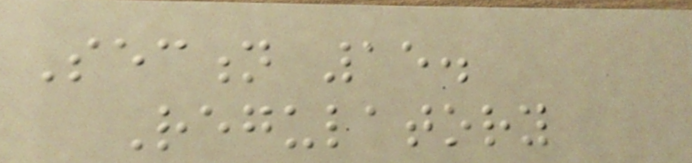Section 15.
Regulatory
